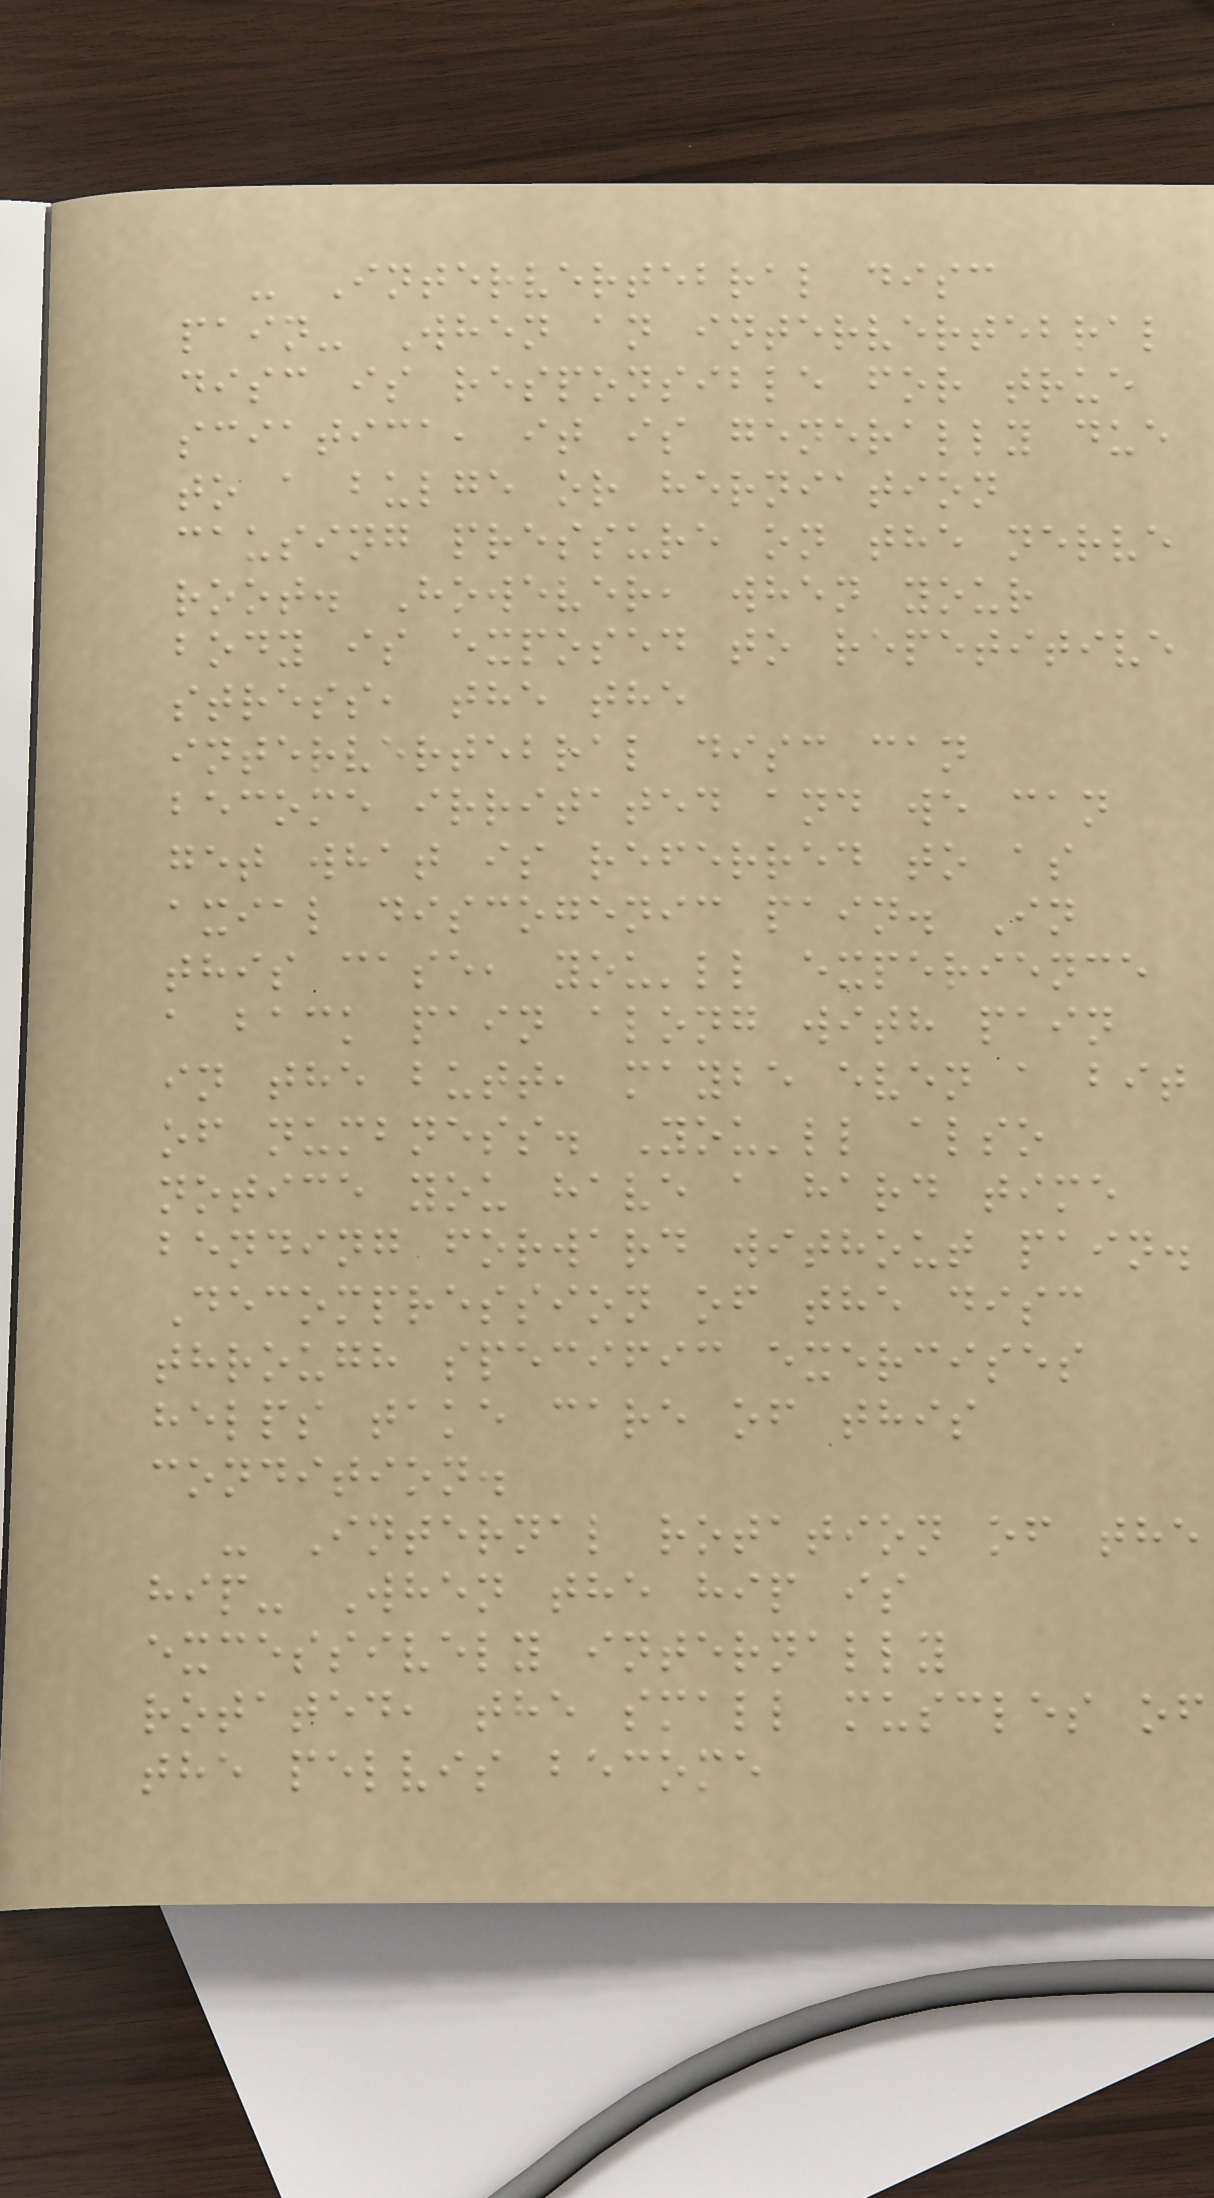- Intervertebral disc
pain- When an intervertebral
disc is responsible for true
sciatica, it is generally due
to a bulge or herniation
causing pressure on the nerve
root. However, when your
body is exposed to repetitive
stress, the the
intervertebral disc can
become irritated and we can
get what is referred to as
axial discogenic pain. In
this case, you'll experience
a back pain along with pain
in the butt, maybe even a bit
of numbness. You'll also
notice you have a hard time
bending forward without pain.
Decompression of the disc
through specific exercises
helps take care of this
condition.
- Internal rotation of the
hip- When the hip is
excessively internally
rotated, the small muscles of
the pelvis become
